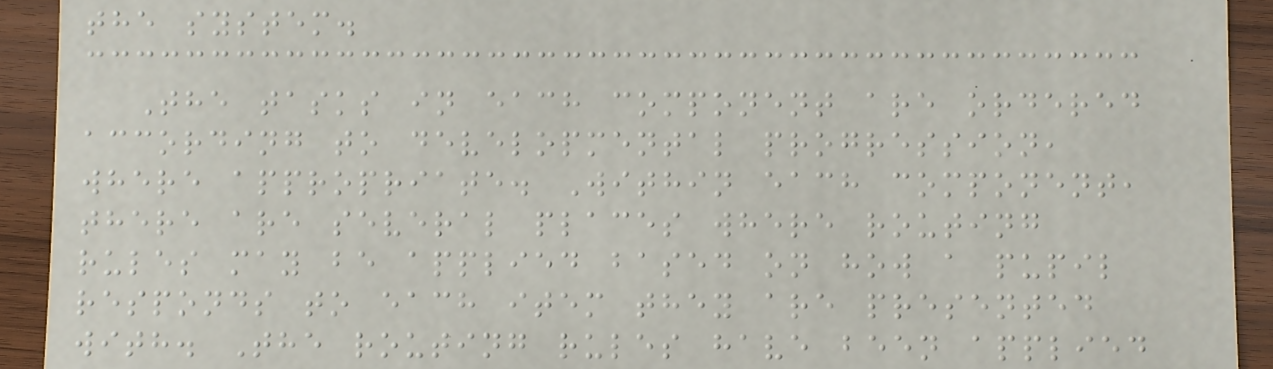the system.
The tasks in each component are ordered
according to developmental progression,
where appropriate. Within each component,
there are several places where routing
rules may be applied based on how a pupil
responds to each item they are presented
with. The routing rules have been applied
